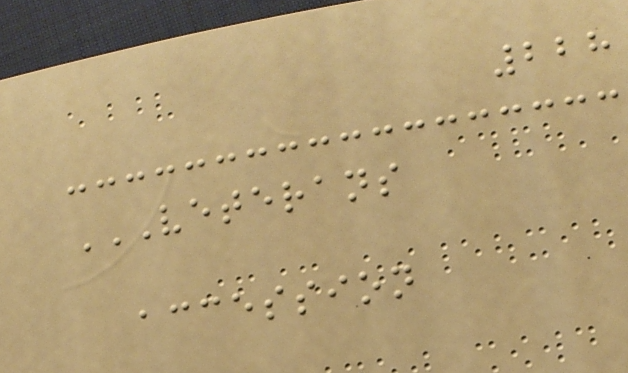228
VETERANS
ACCESSION
